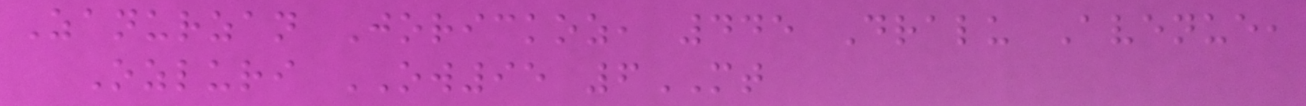Zanurzan Jorickoz, 445 Dralu Avenue,
Ozluri OW95 6MT
